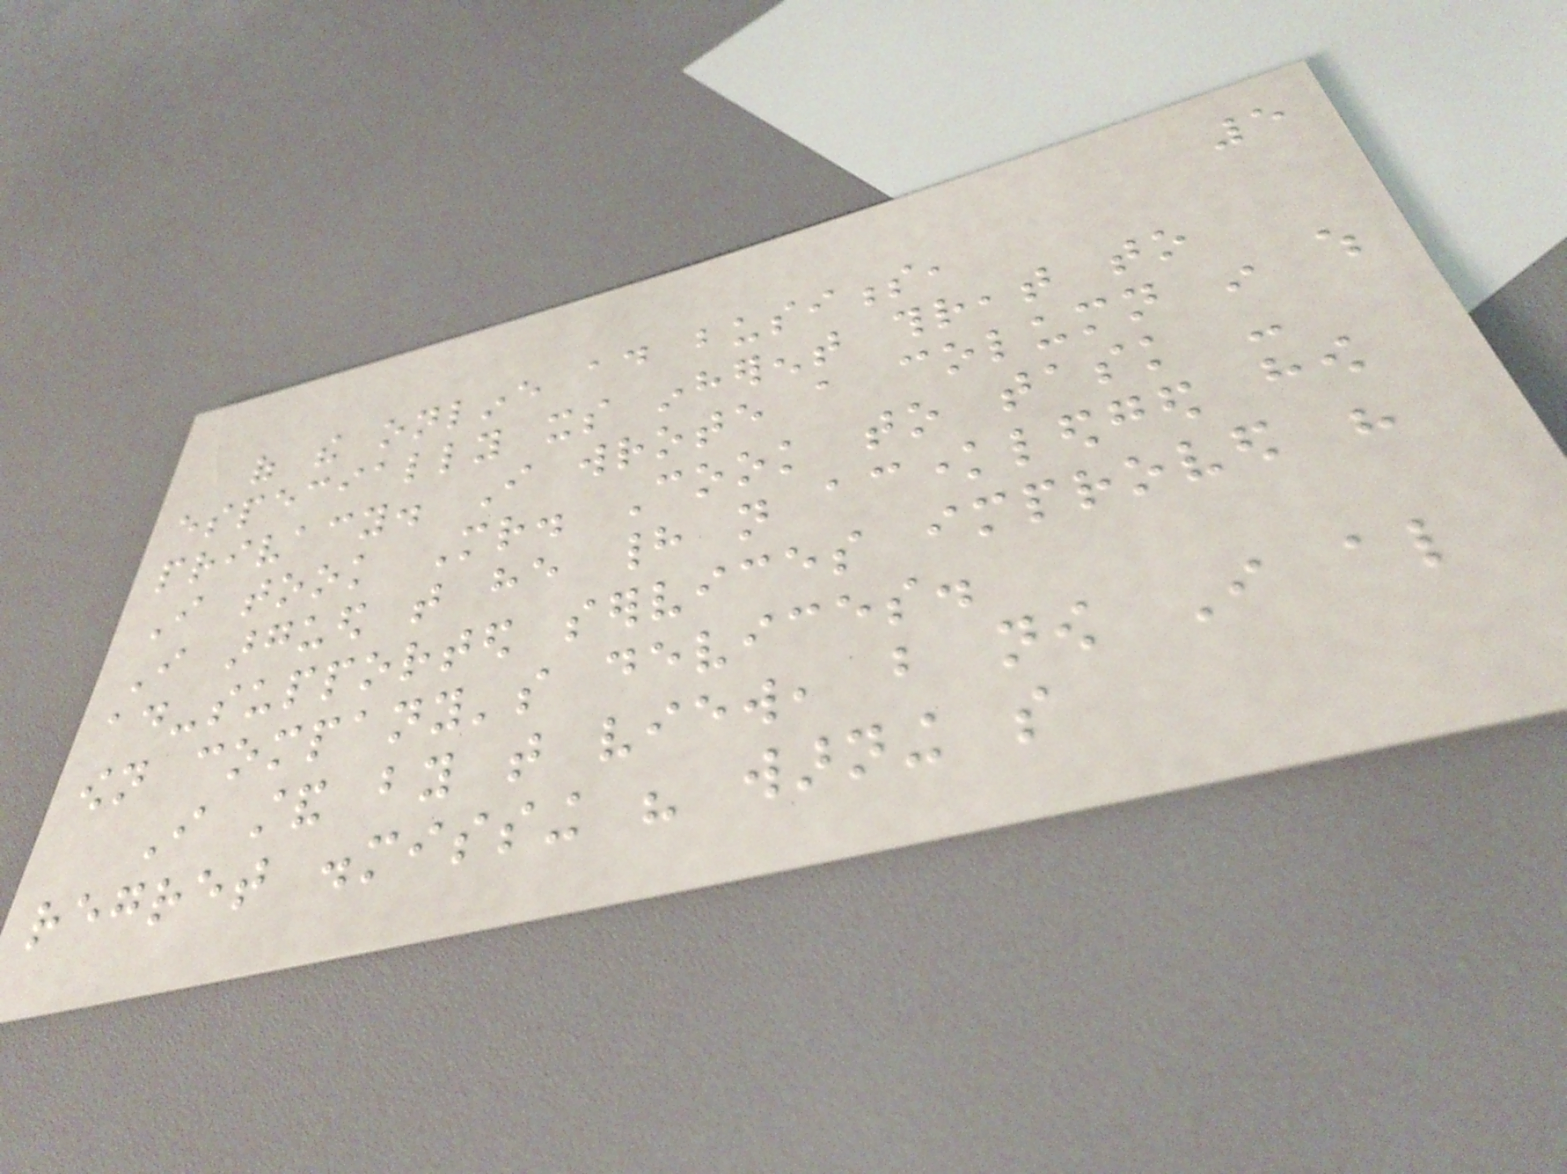5
of the online ad business,
especially its inherent threat to
privacy. I wrote a column in which
I took Mr. Cook to task -
I argued that he had not acknowledged how
ad-supported services improved his
own company's devices.
I stand by that view, but now I also
regret dismissing his warning so
